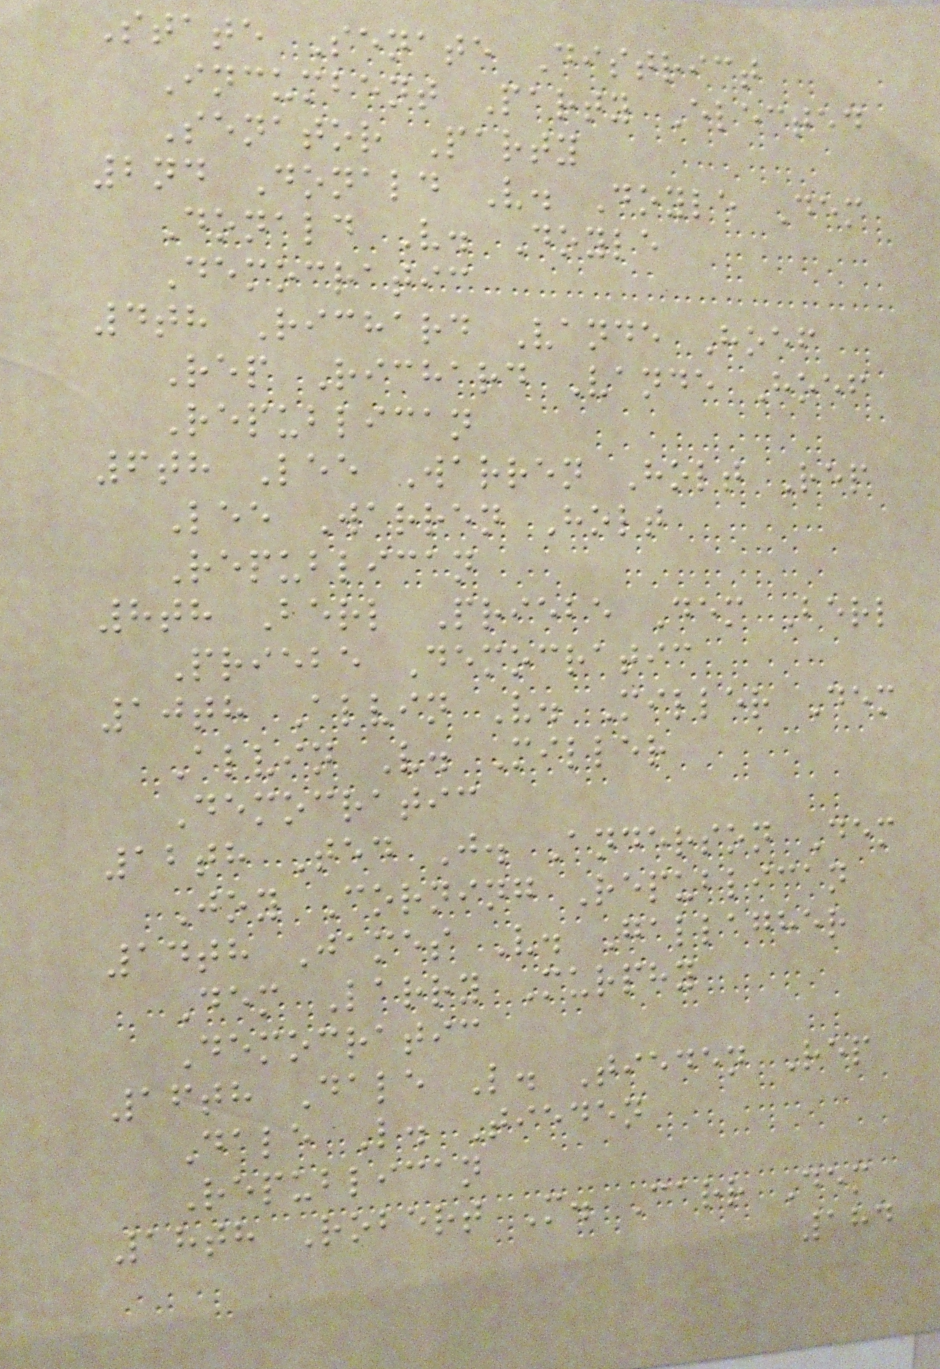State Senate District
Incumbent Party Elected
Senator Party
2nd Donald V. Doyle Dem
Donald V. Doyle
Democratic
4th Richard Vande Hoef
Rep Richard Vande Hoef
Republican
6th Lee Warren Holt Rep
Lee Warren Holt
Republican
8th Berl Priebe Dem Berl
Priebe Democratic
10th Alvin V. Miller Dem
Alvin V. Miller
Democratic
12th Ted J. Anderson Dem
Joy Corning Republican
14th James V. Gallagher
Dem Larry Murphy
Democratic
16th Dale L. Tieden Rep
Dale L. Tieden
Republican
18th Robert M. Carr Dem
184
